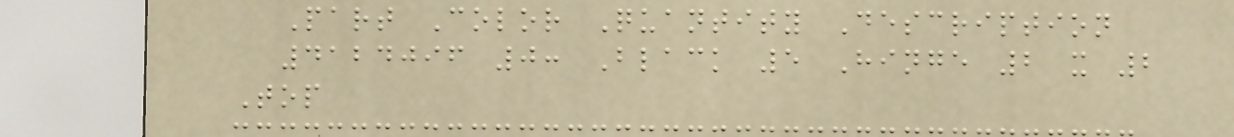Part Color Quantity Description
4124096 0: Black 5 Hinge 2 x 2
Top
